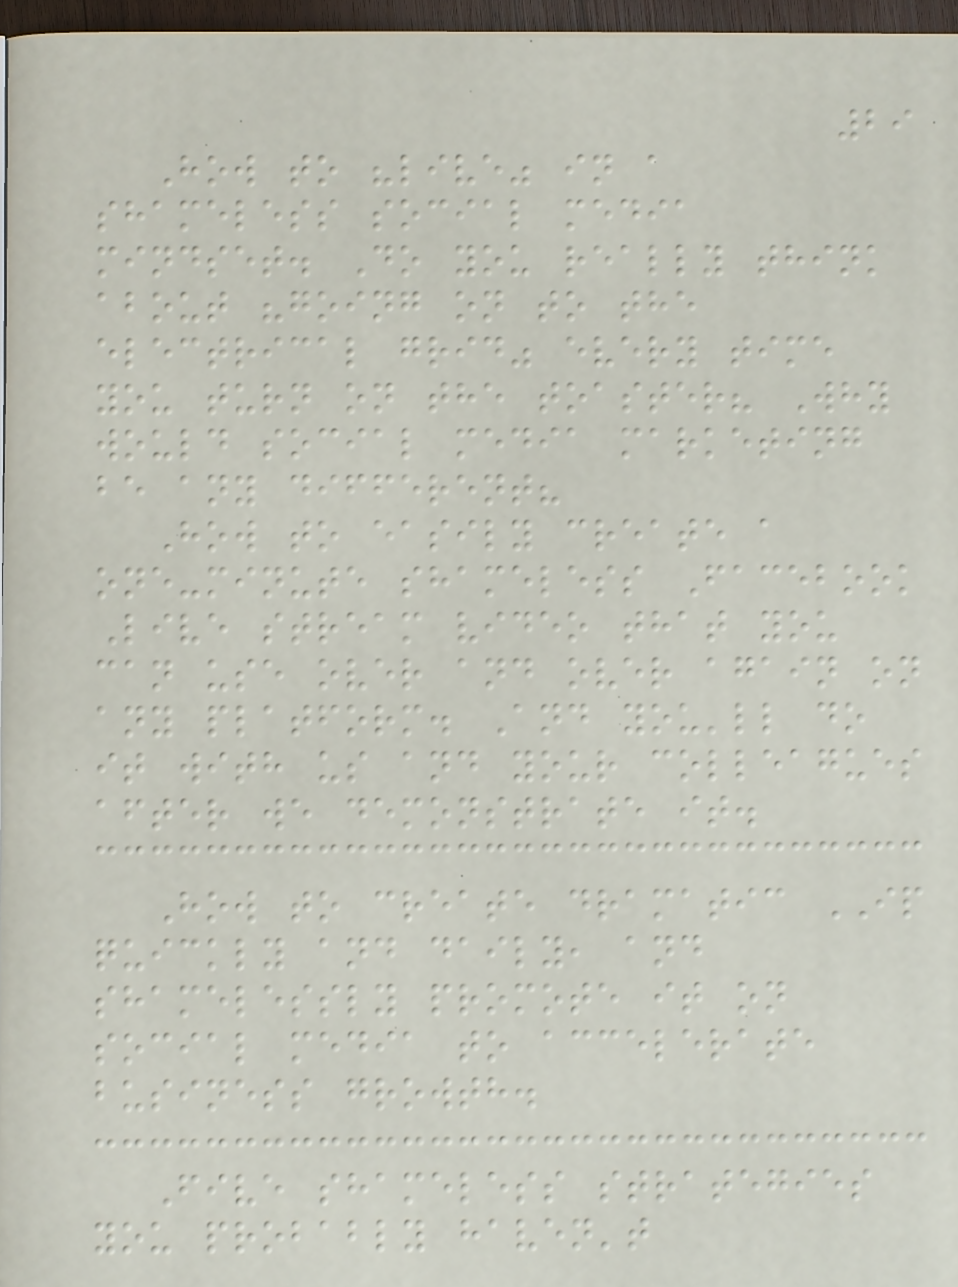29
How to "live" in a
shameless social media
mindset. Do you really think
about "going on to the
electrical grid" every time
you turn on the toaster? Why
would social media marketing
be any different?
How to easily create a
one-minute shameless Facebook
Live stream video that you
can use over and over again on
any platform. And you'll do
it with us and your colleagues
after we demonstrate it.
How to create dramatic IP
quickly and daily, and
shamelessly promote it on
social media to accelerate
business growth.
Five shameless strategies
you probably haven't
